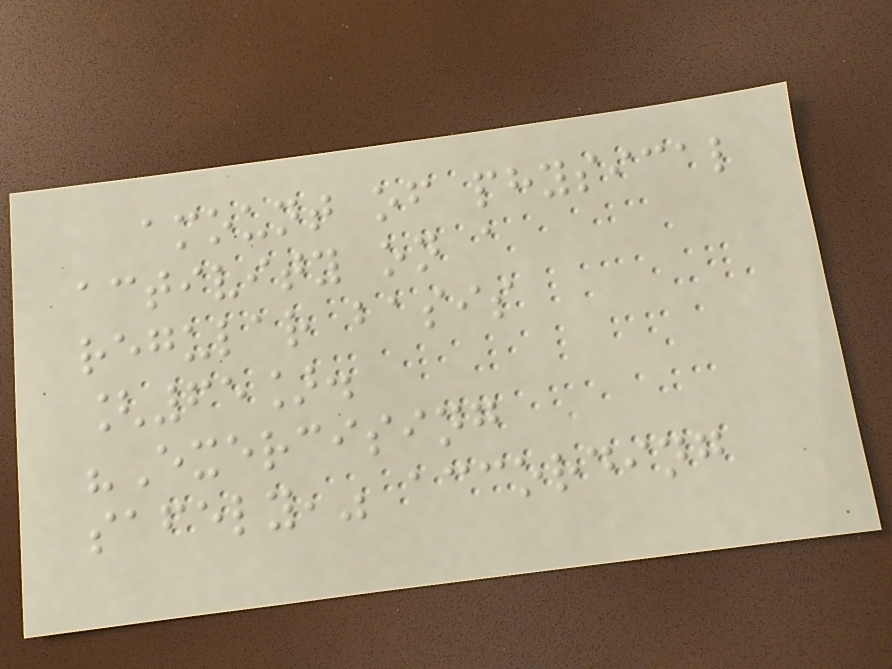amount of physical
activity on a
regular basis
[65].
"Exercising
safely," according
